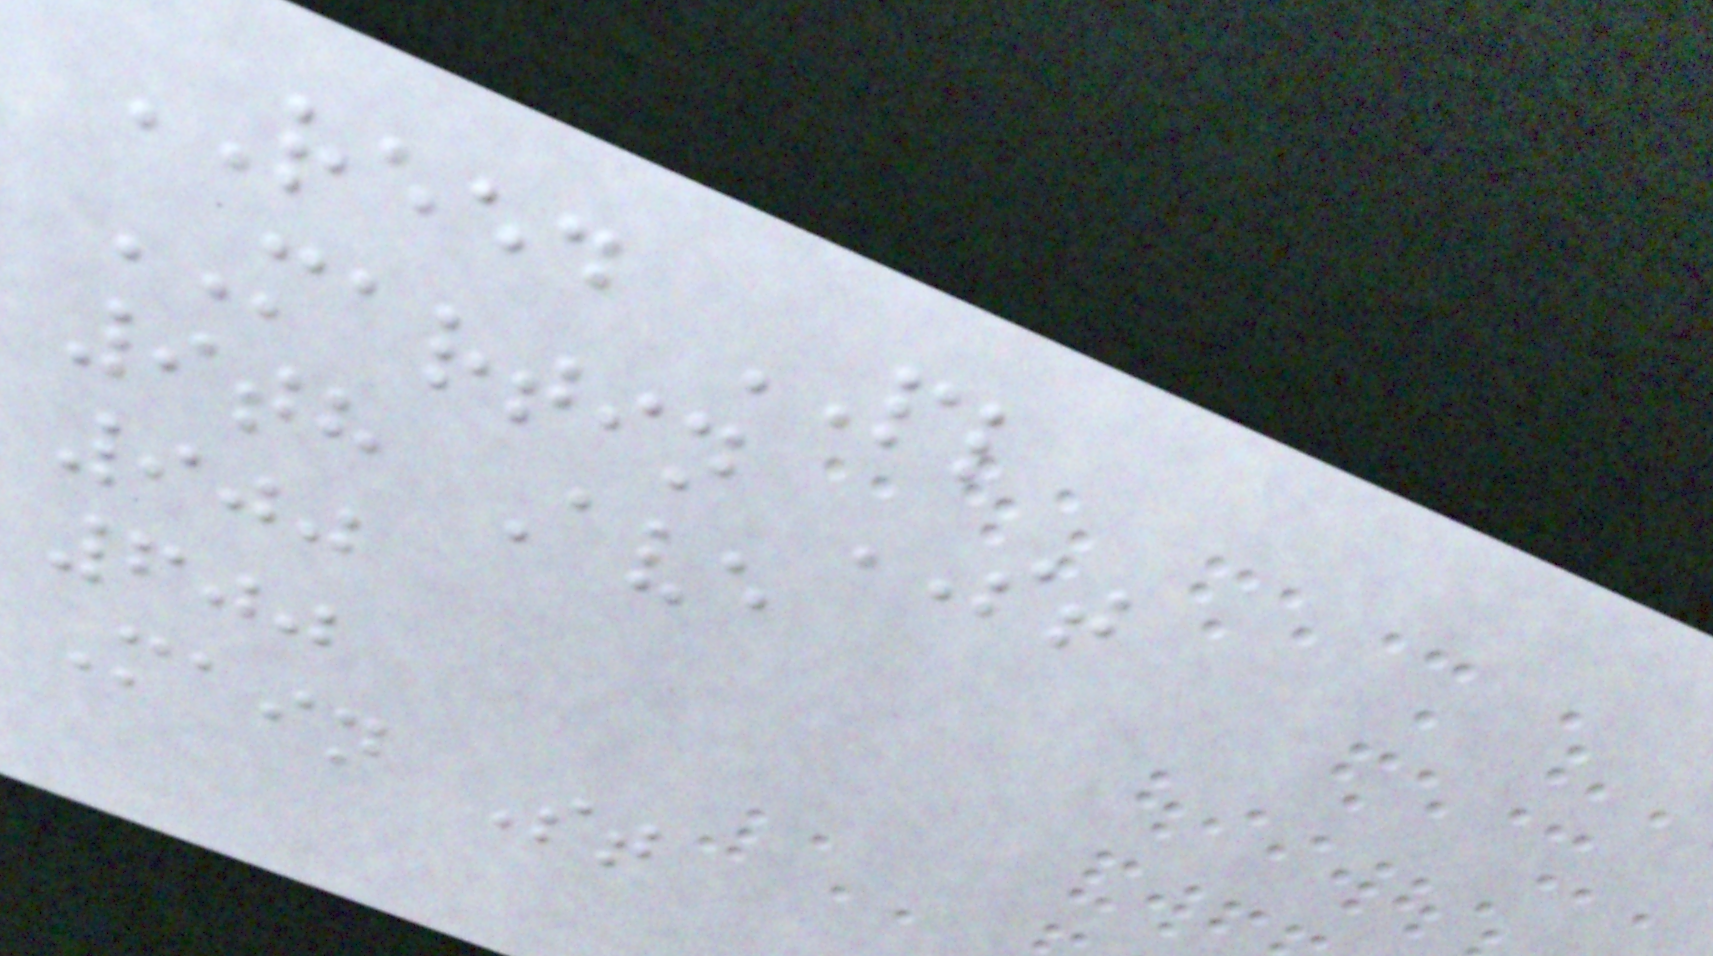REED PL
MARTIN ST
9th Ave
900
600
Main St
